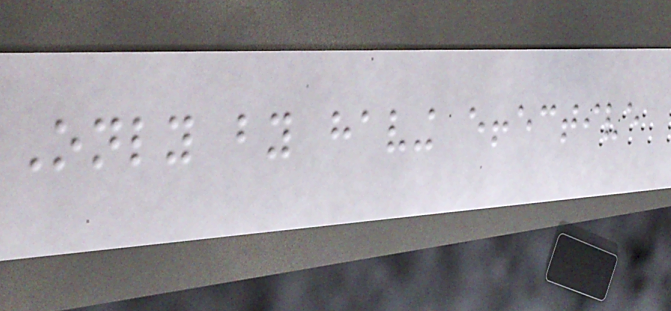Only by having effective
